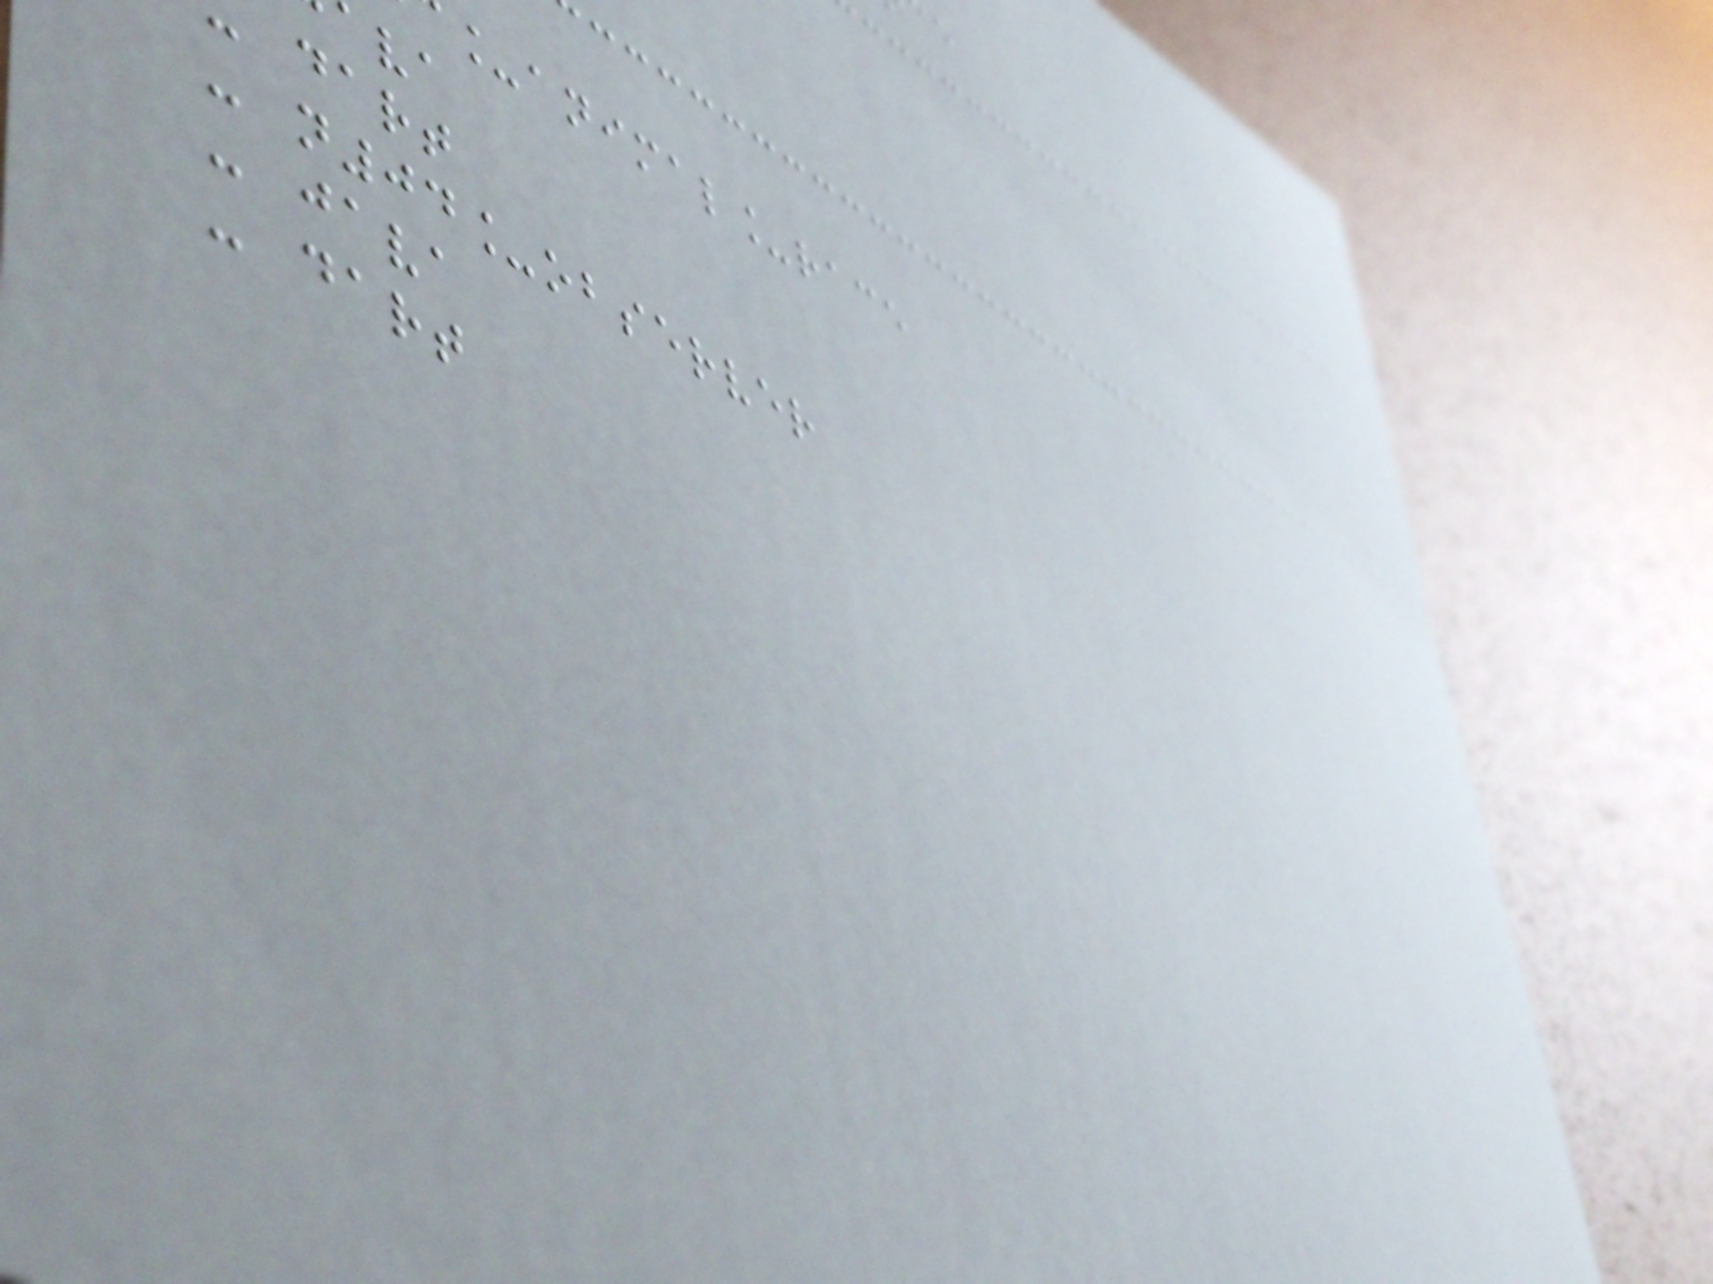_animal_race
dart
- n04_observer
- java
- dart
